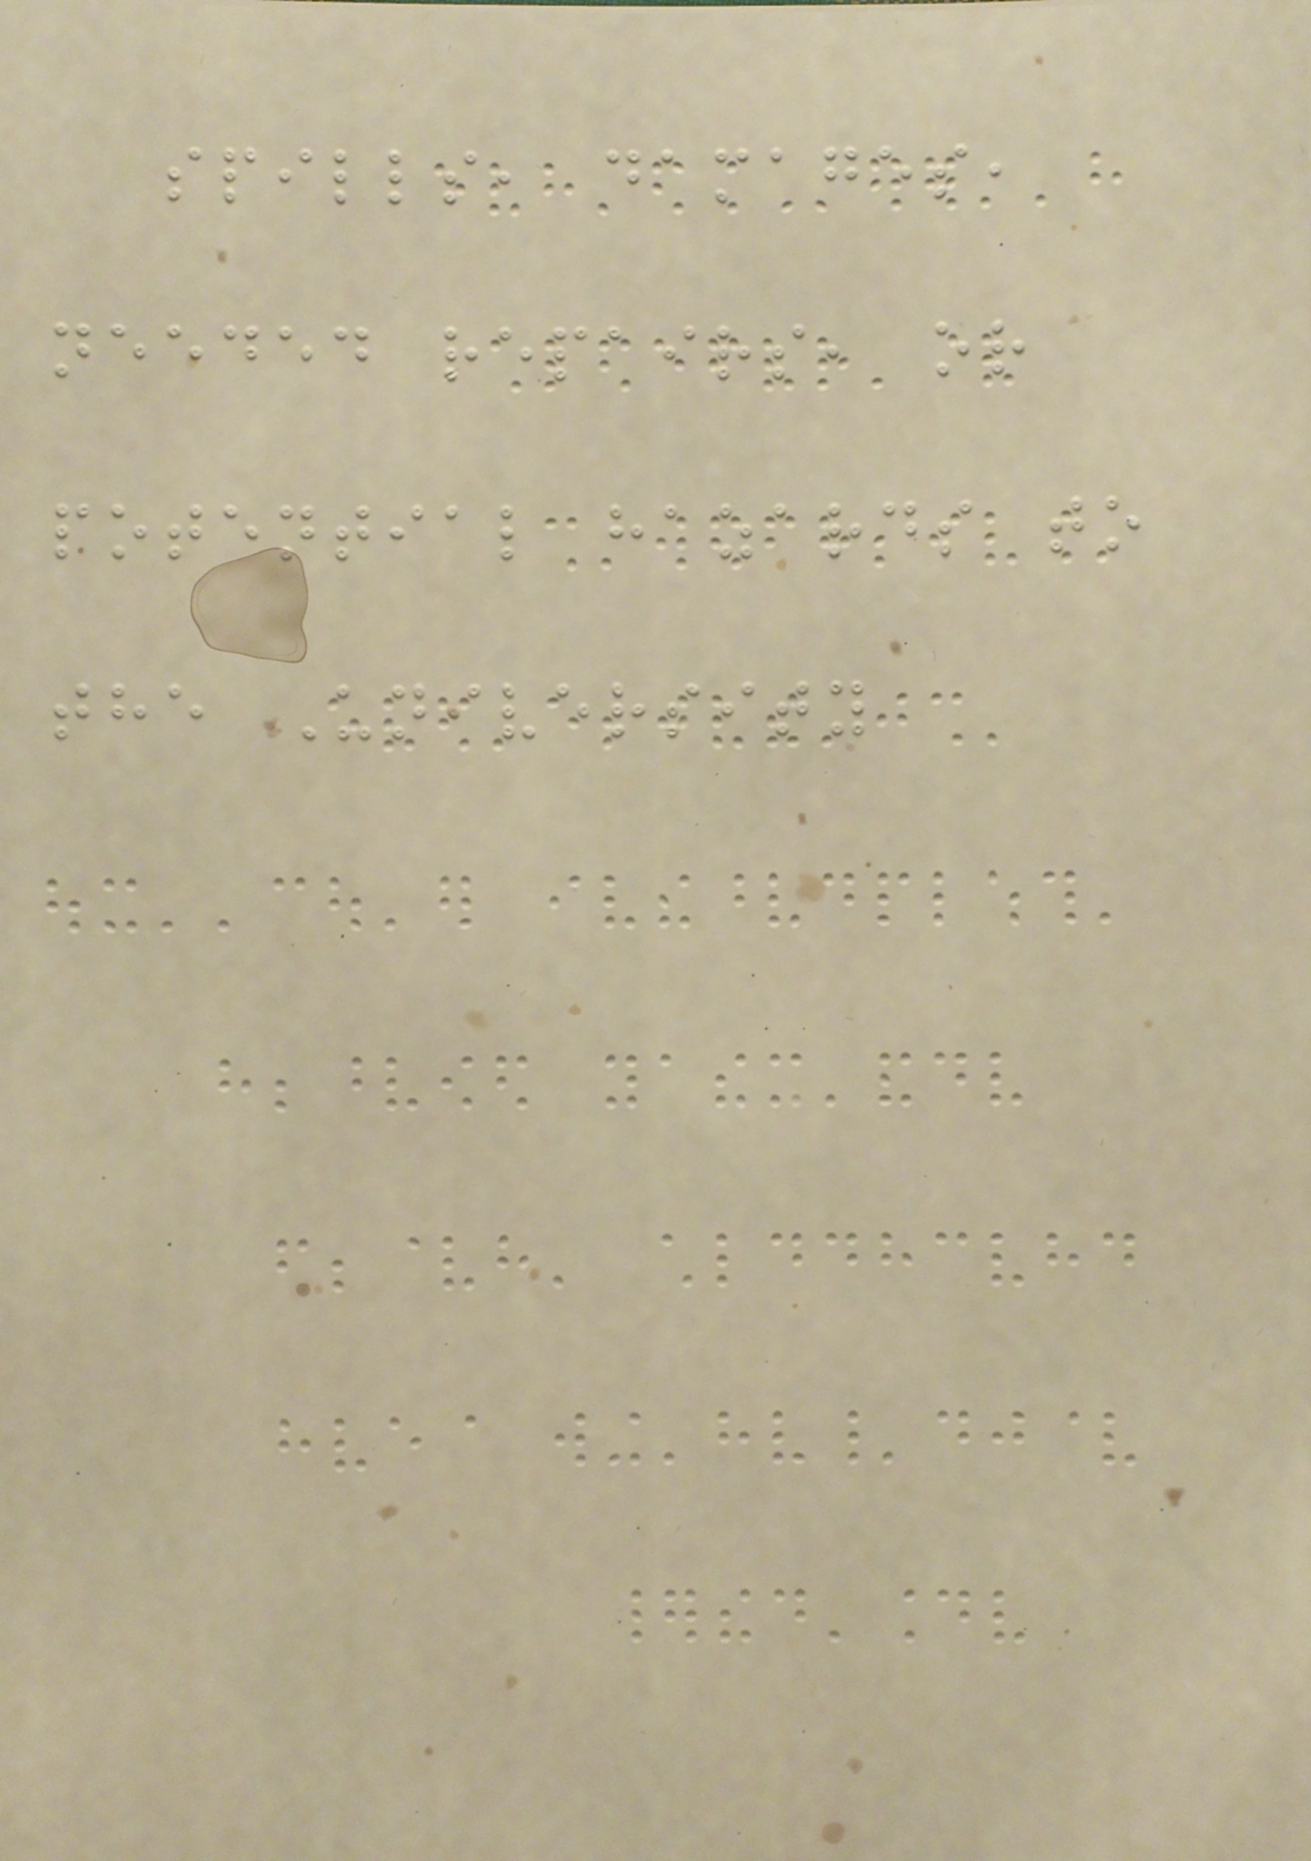spills, damages,
needed repairs, or
potential hazards to
the University
